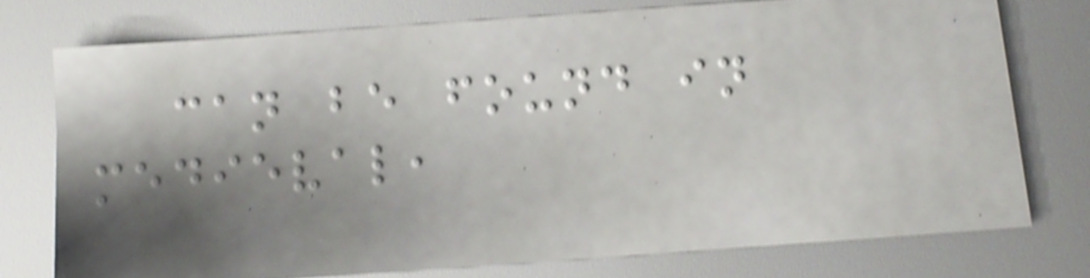can be found in
medieval,
